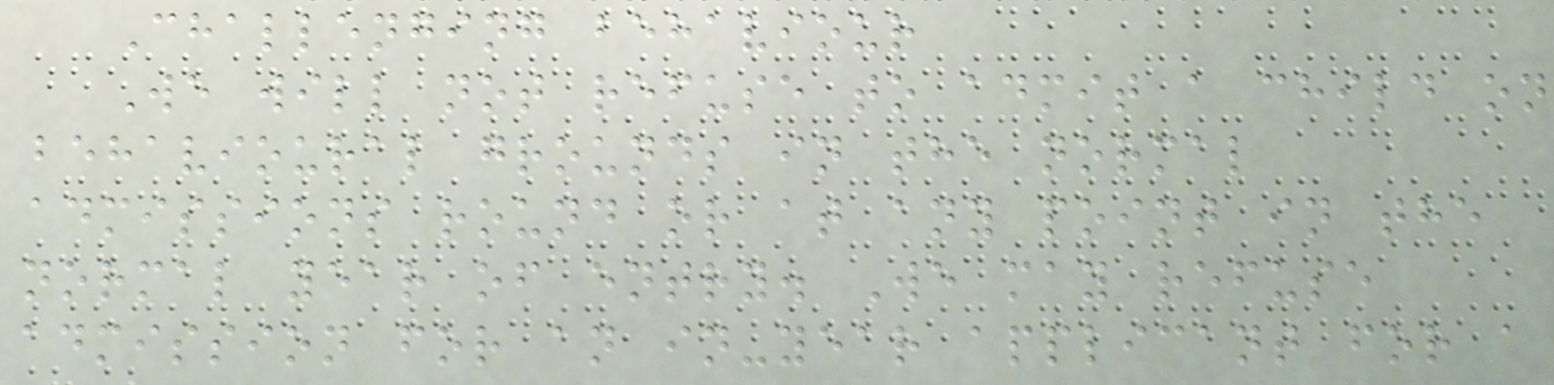Challenging behaviour
We will not refuse to admit a child on
behavioural grounds in the normal
admissions round or at any point in the
normal year of entry. We may refuse
admission for an in-year applicant for a
